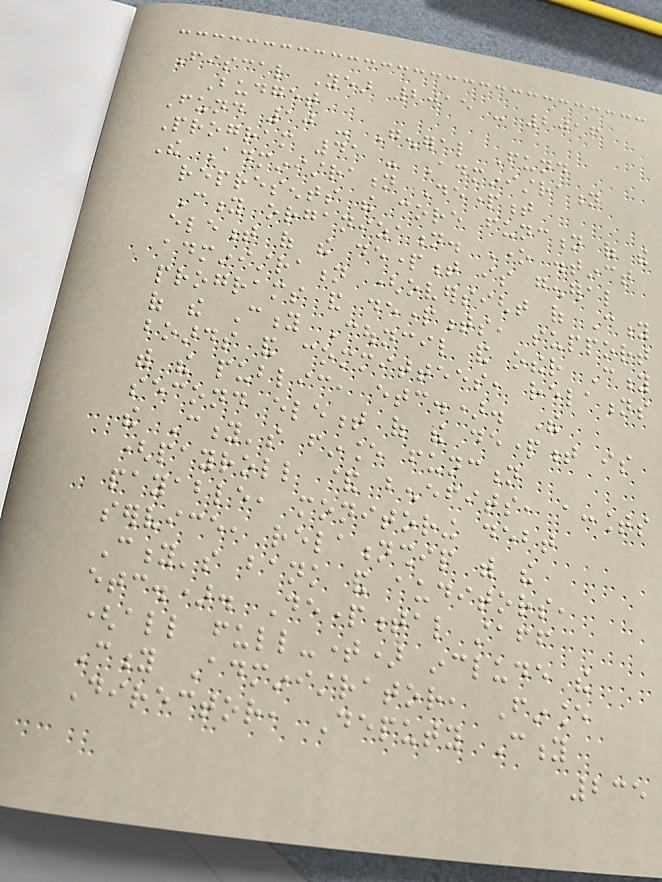Fiscal Year 2015 - 2016
Budget
Fund 10 - General Fund
Program 41 - Administration
The Administration Department
represents the core function of the
City organization. One distinct
element of the department is general
administration (oversight of City
programs and departments, support
of the City Council and other City
boards and committees, relations
with the public, etc.). The
second element of the department is
the City's finance function
(payroll & benefits, accounts
payable, monitoring debt
service, relationship with the
City's bank and auditors,
etc.). Departmental staff
(all full-time) include the
City Administrator, Finance
Director, Deputy City
235
